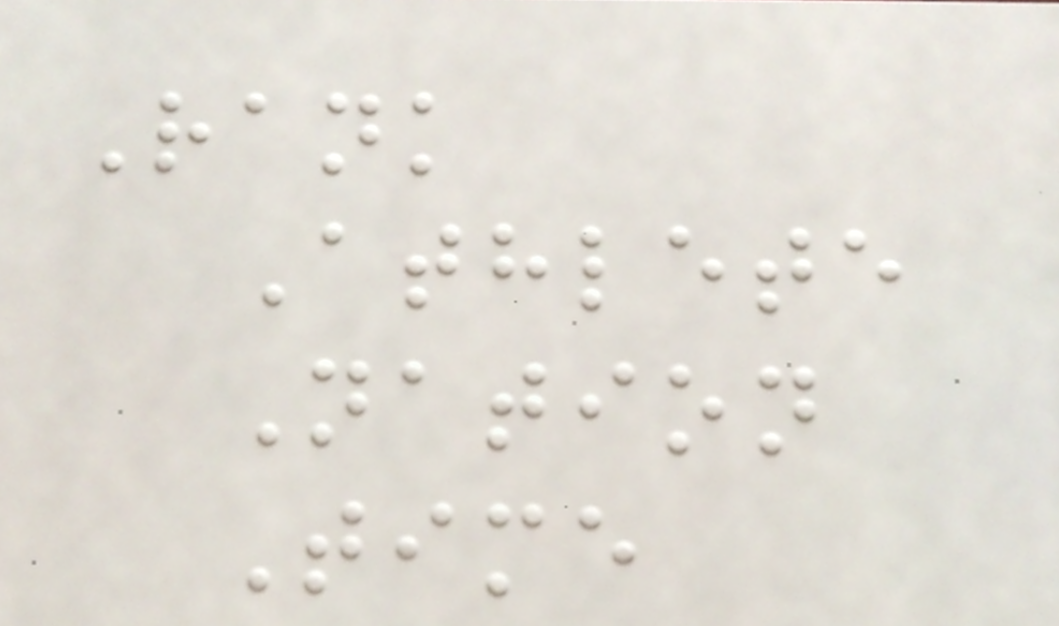Rank
Athlete
Nation
Time
